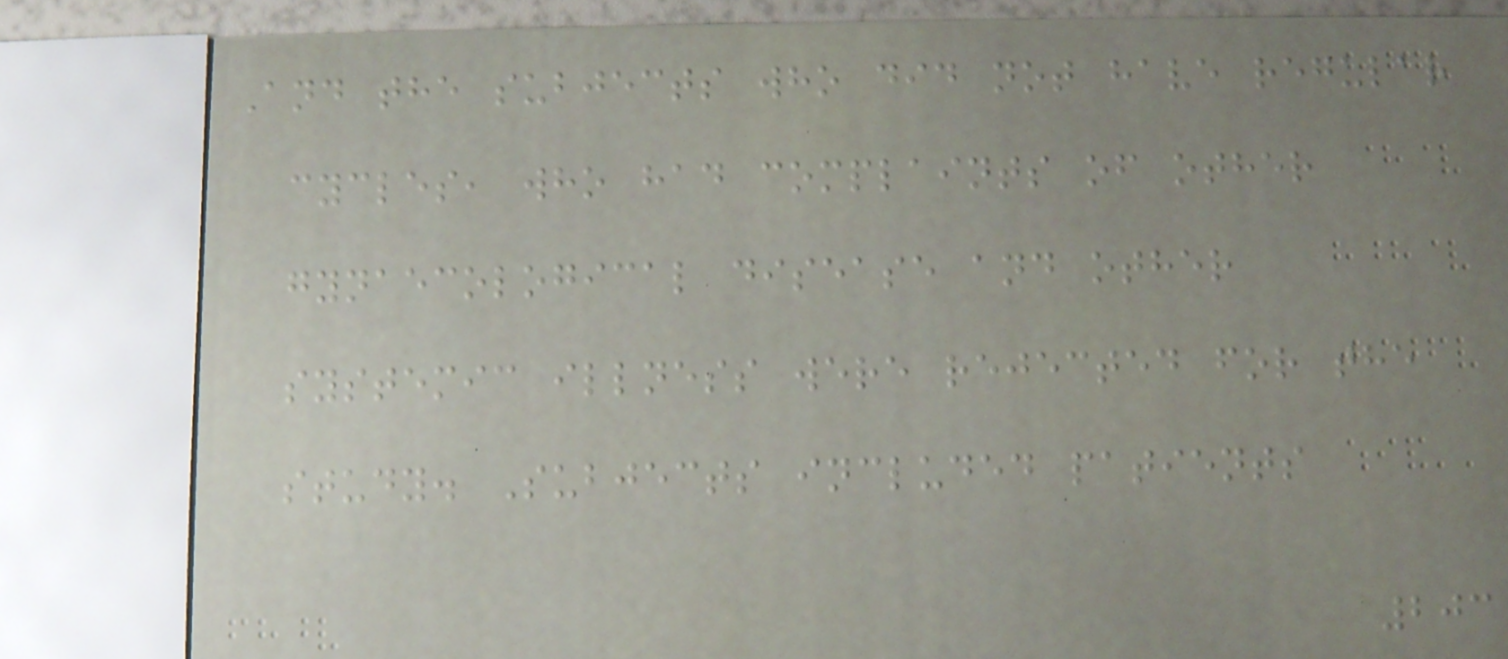And the subjects who did not have regular
cycles, who had complaints of other
gynaecological disease and other
systemic illness were rejected for the
study. Subjects included patients
203
